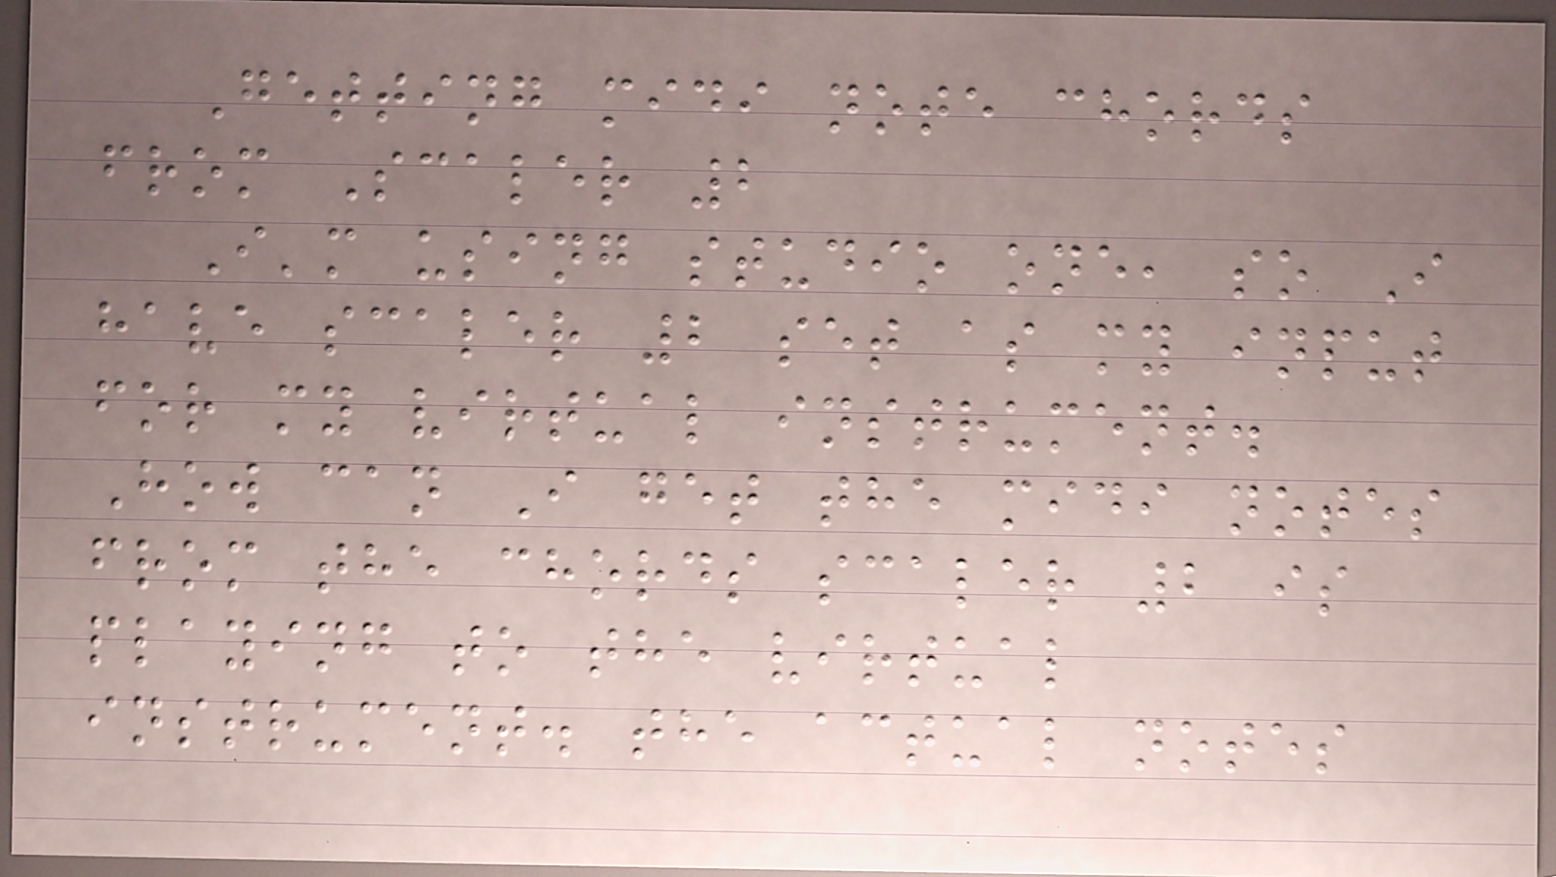Getting midi note chords
from Scaler 2
I'm using studio one, so I
have scaler 2 set as my input
for my virtual instrument.
How can I get the midi notes
from the chords scaler 2 is
playing to the virtual
instrument. the actual notes
